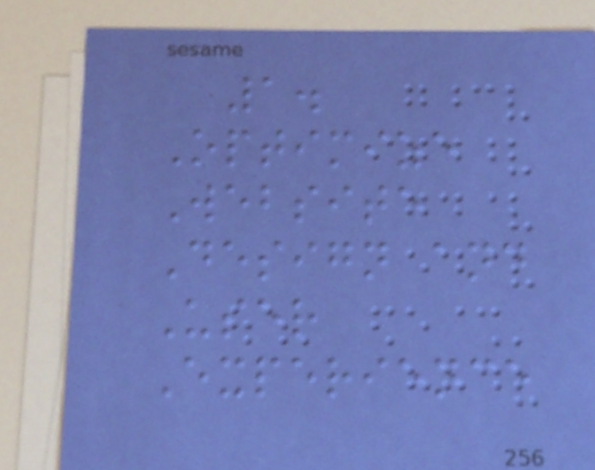1.
Optimize
Website
Design and
User
Experience
